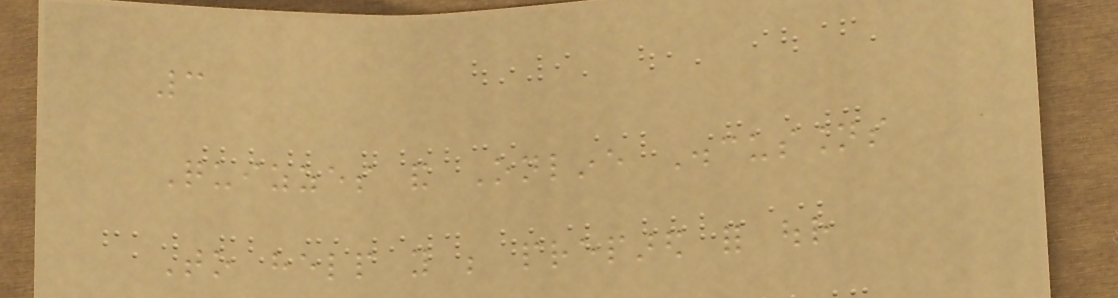3
Quizzes and Online Discussions
To help you be prepared for our
